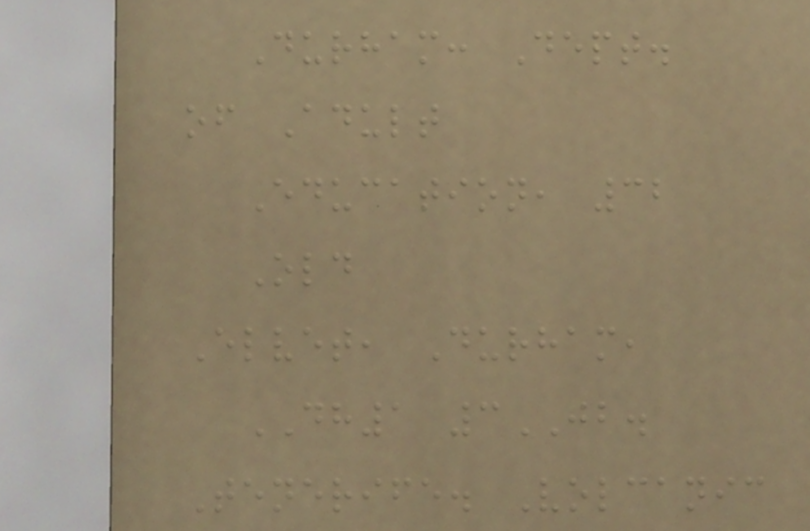Durham: Dept.
of Adult
Education, 32
Old
Elvet, Durham,
DH1 3JB.
Tenerife. Volcanic
